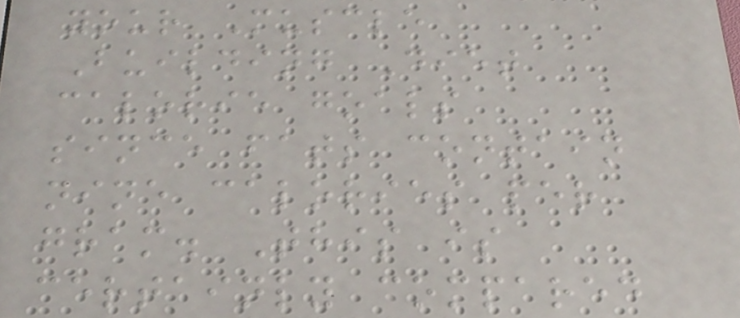your Muscle
Building Diet
calorie goals
since fats contain
nine calories per
gram. This is
certainly compared
